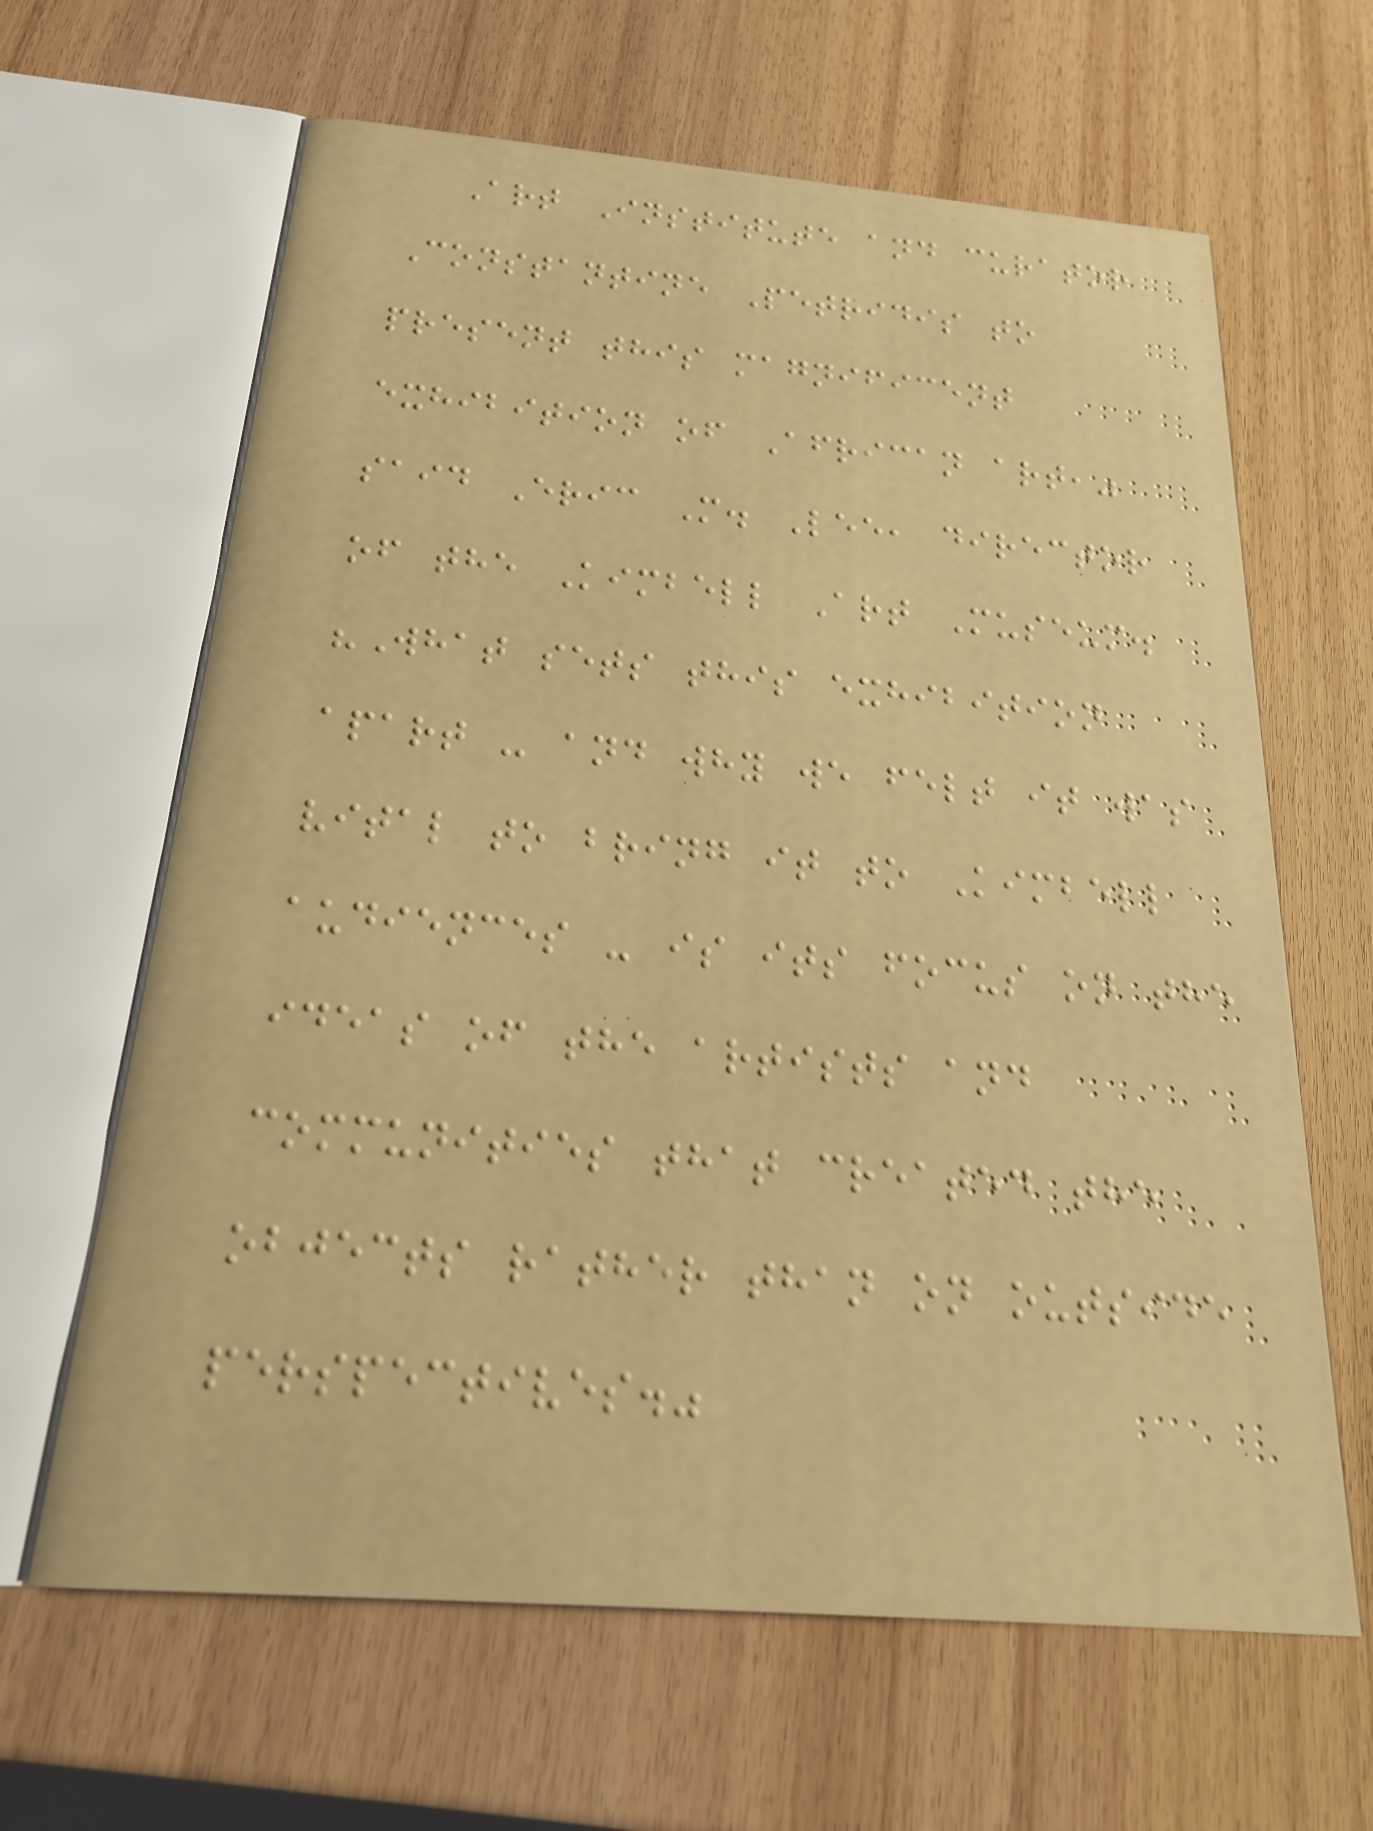Art Institute and curator
Constantine Petridis to
present this magnificent
exhibition of African art,"
said Eric M. Lee, director
of the Kimbell Art Museum.
"What sets this exhibition
apart - and why we felt it was
vital to bring it to Kimbell
audiences - is its focus on the
ideas of the artists and
communities that created the
objects rather than on outside
perspectives."
